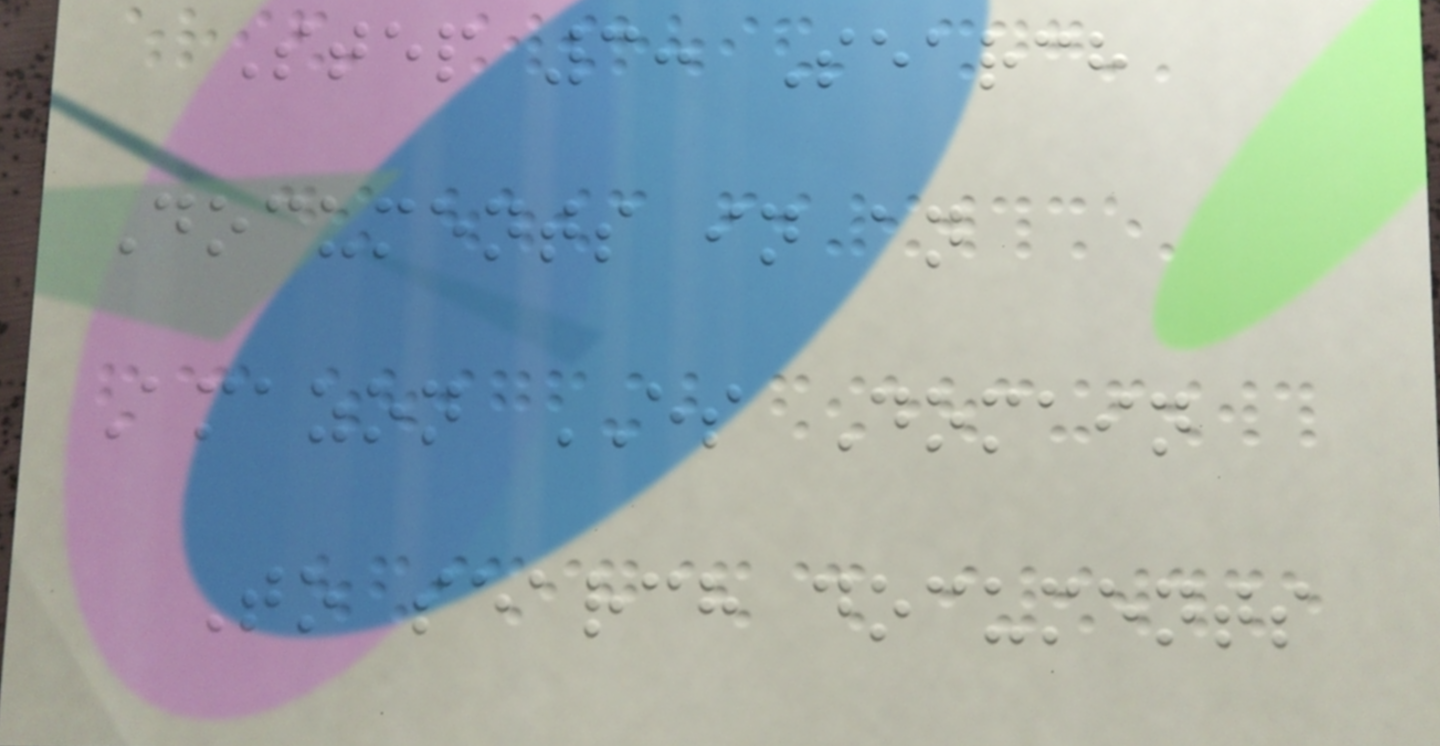Step 3: Search
Documents in an
Amazon ES Domain
To search documents
